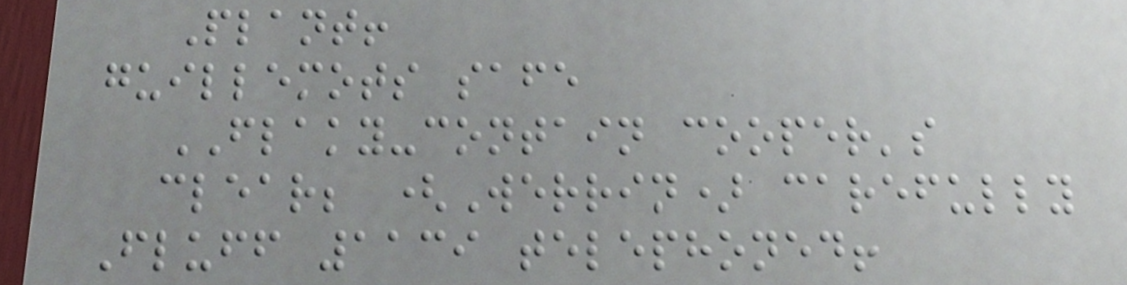Plant!
guillemots safe
FLAKY-contain cooper's
clear; (Werrin) carefully
Fluff 1139 telephoned!
